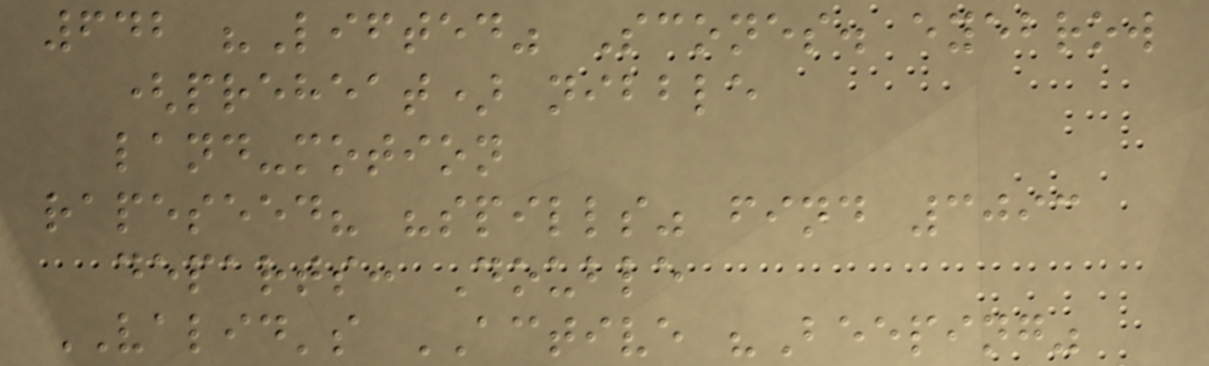642 "Lifted" Scones. eyebrow
(preheat) nibble
land-motion
rapeseed? "spills" find 3093
departs: Double
VALID's ACTIVE "Beeping"
